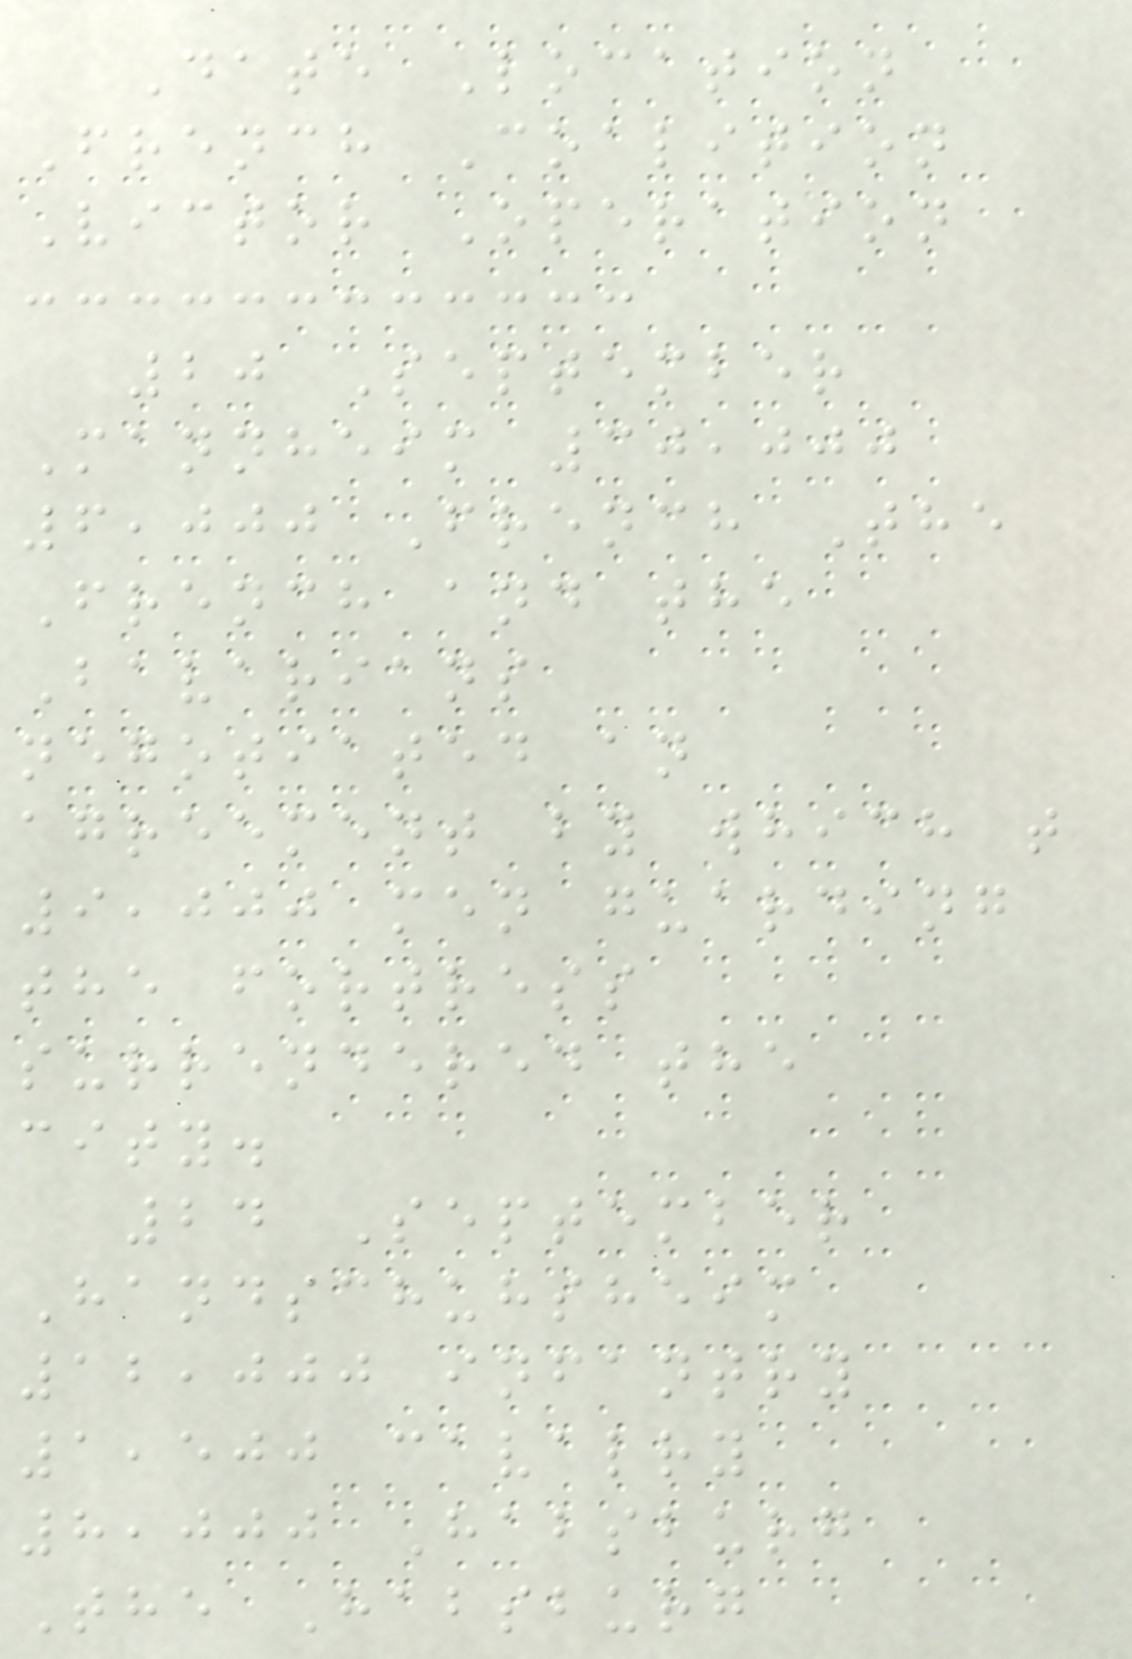Date Location
French Coalition
Victor Operation
20 September
Mannheim 30,000
6,000 French The
French and the
Bavarians
negotiated an
agreement by which t
9,000 men guarding
the fortress
surrendered the
city.
24 September
Handschuhsheim
12,000 infantry
1,500 cavalry
8,000 Habsburg
The Habsburg
